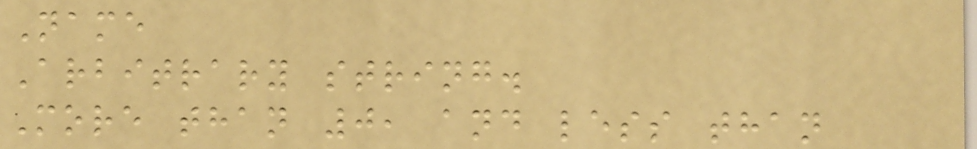Name
Arbitrary string.
More than 0, and less than
